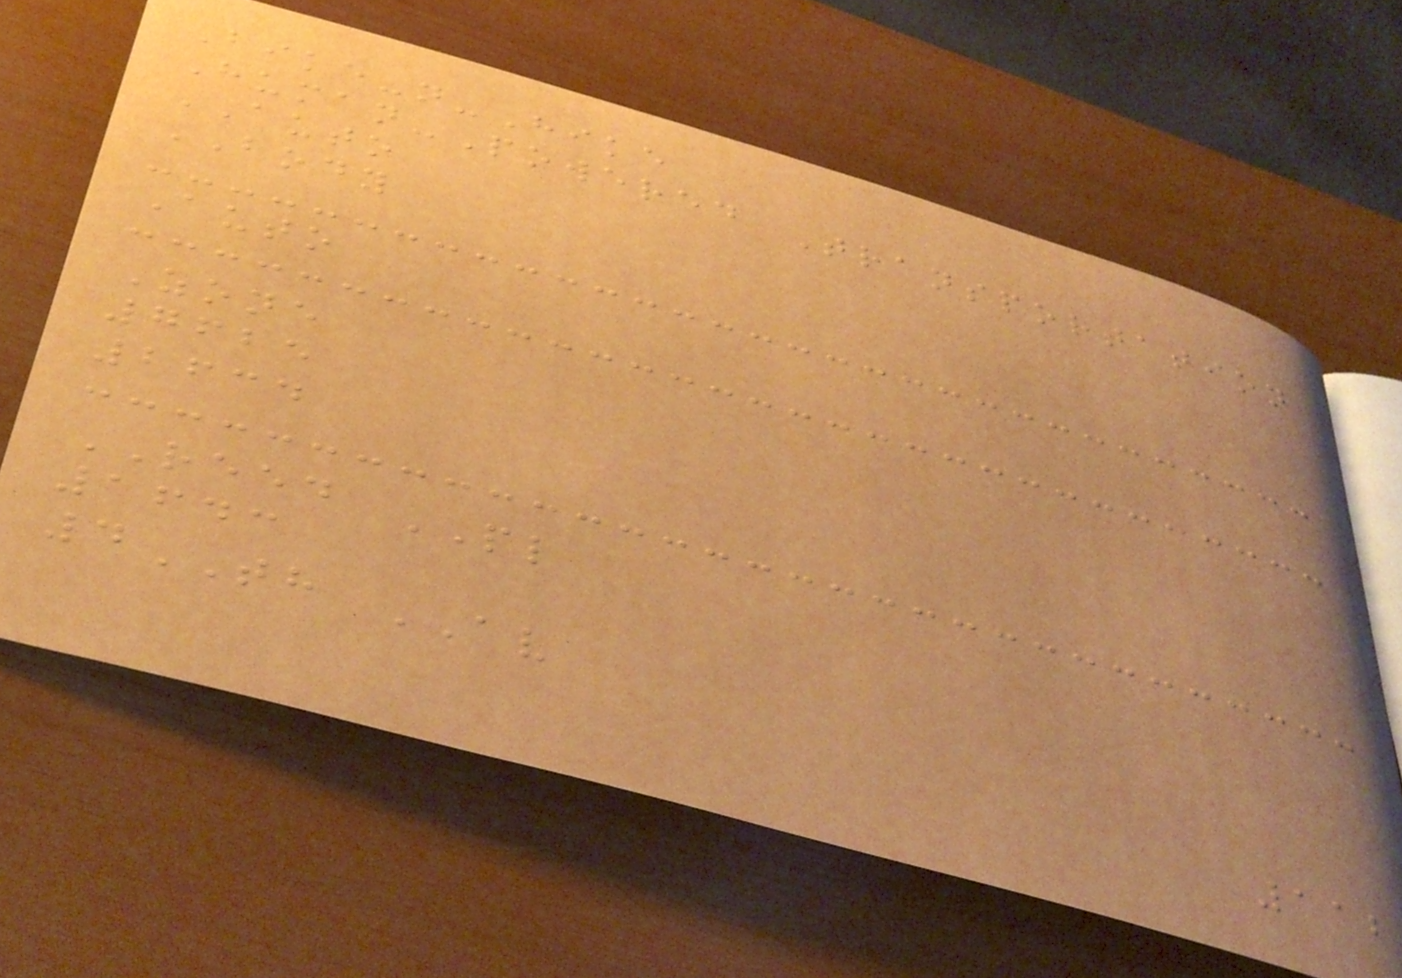Bike-n-Hike
Human-Powered Transportation
AUTO
BODY
Auto
Zone
7625
2634
REED PL
1643
4TH AV
112
